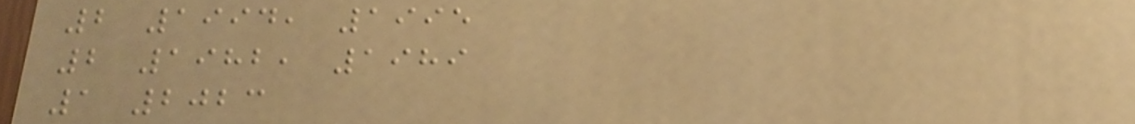2 1994, 1995
2 1982, 1989
1 2023
